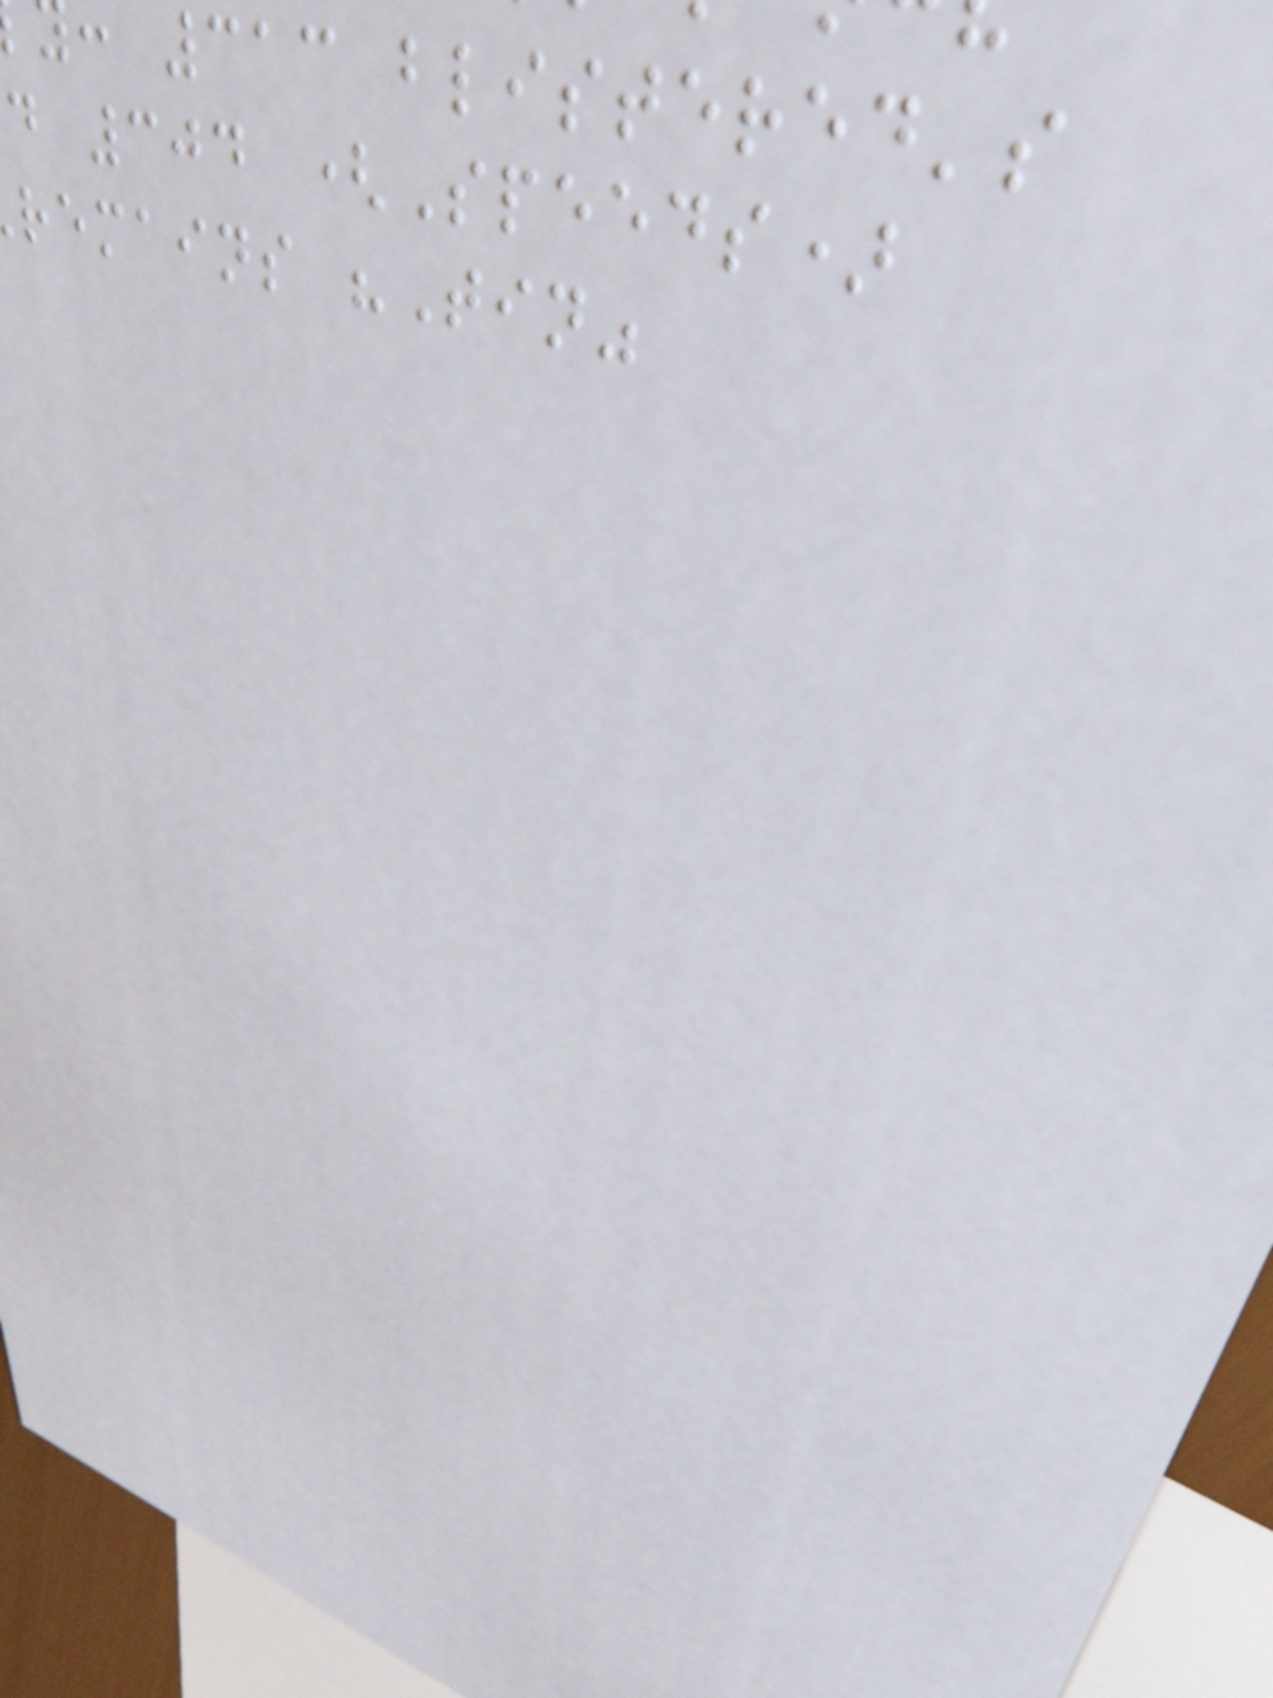: 313 blistered's
d 304 (Speeds)
remains "Tin"
